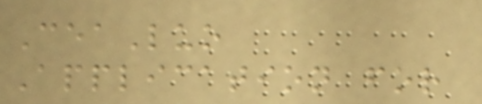CeaLuo
Application for
